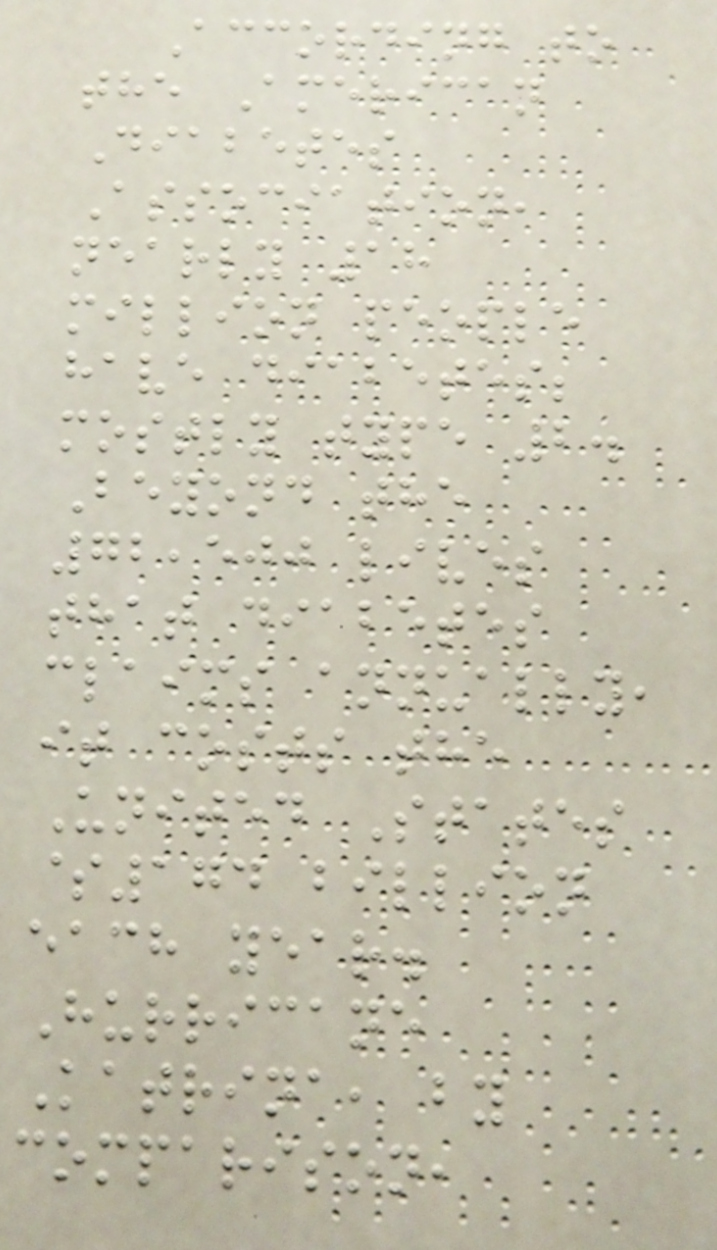According to
the American
Diabetes
Association,
nearly 18
million people
have diabetes;
mostly type 2.
Beyond the
72,500 lives
that diabetes
claims annually,
it costs the
United States
$174 billion
each year.
Hurricane
Katrina, by
comparison,
